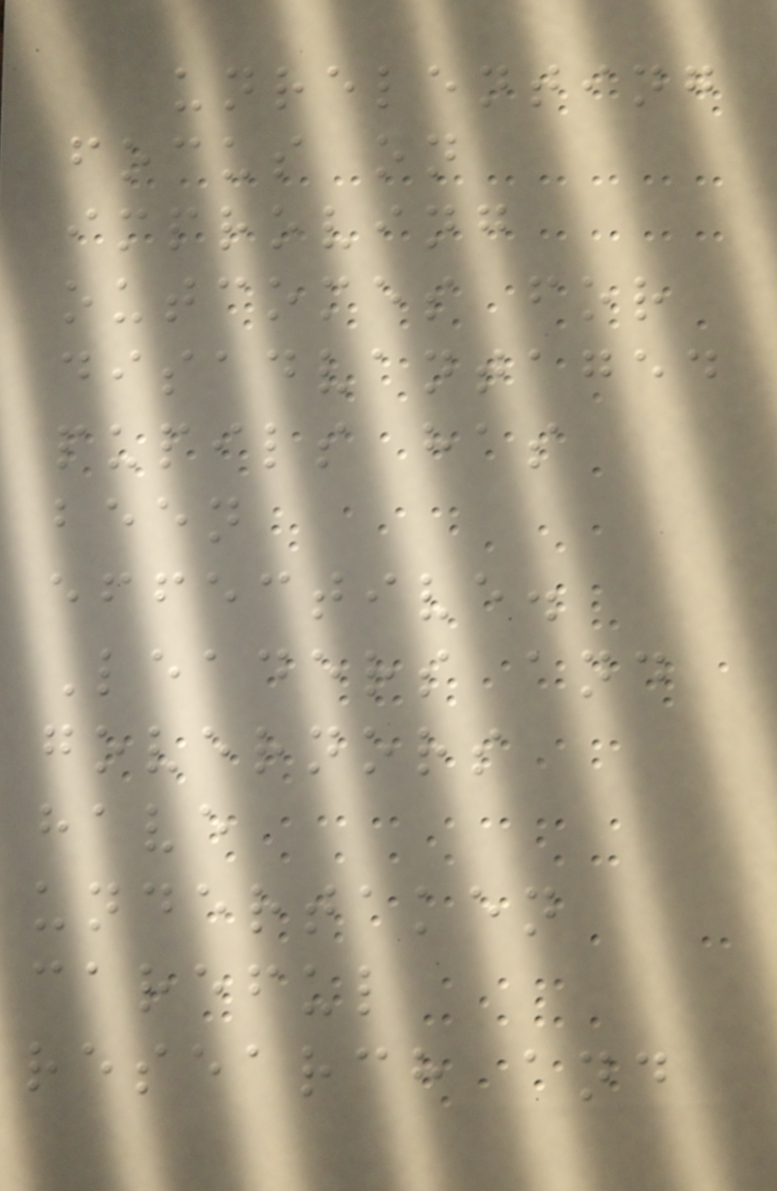unrelenting
focus on
improving
outcomes for
disadvantaged
pupils has
been
effective.
Leaders and
governors
have
undertaken
careful
research and
